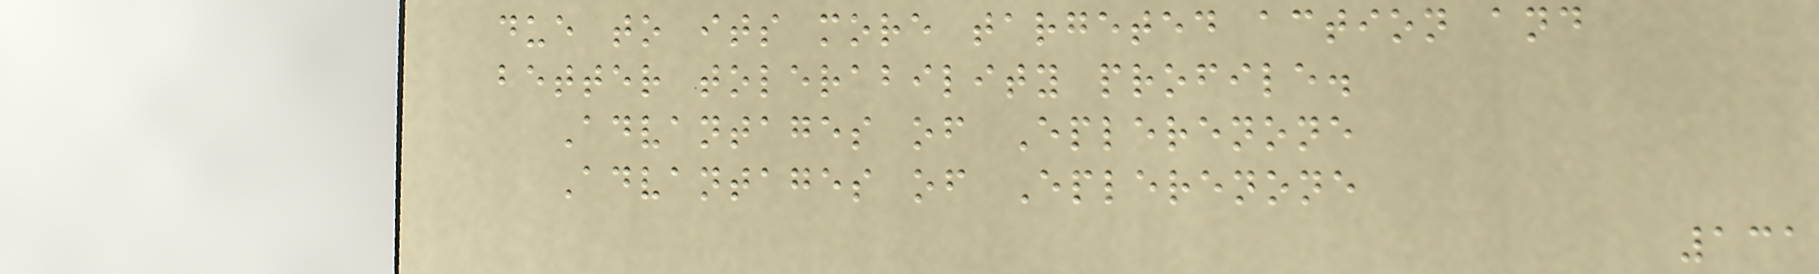due to its more targeted action and
better tolerability profile.
Advantages of Eplerenone
Advantages of Eplerenone
131
